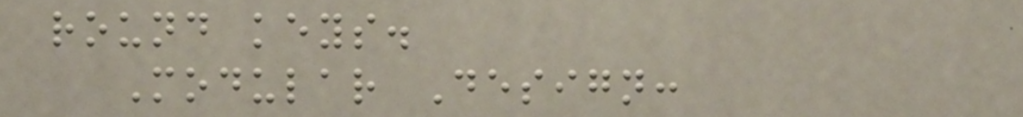round keys.
Modular Design:
